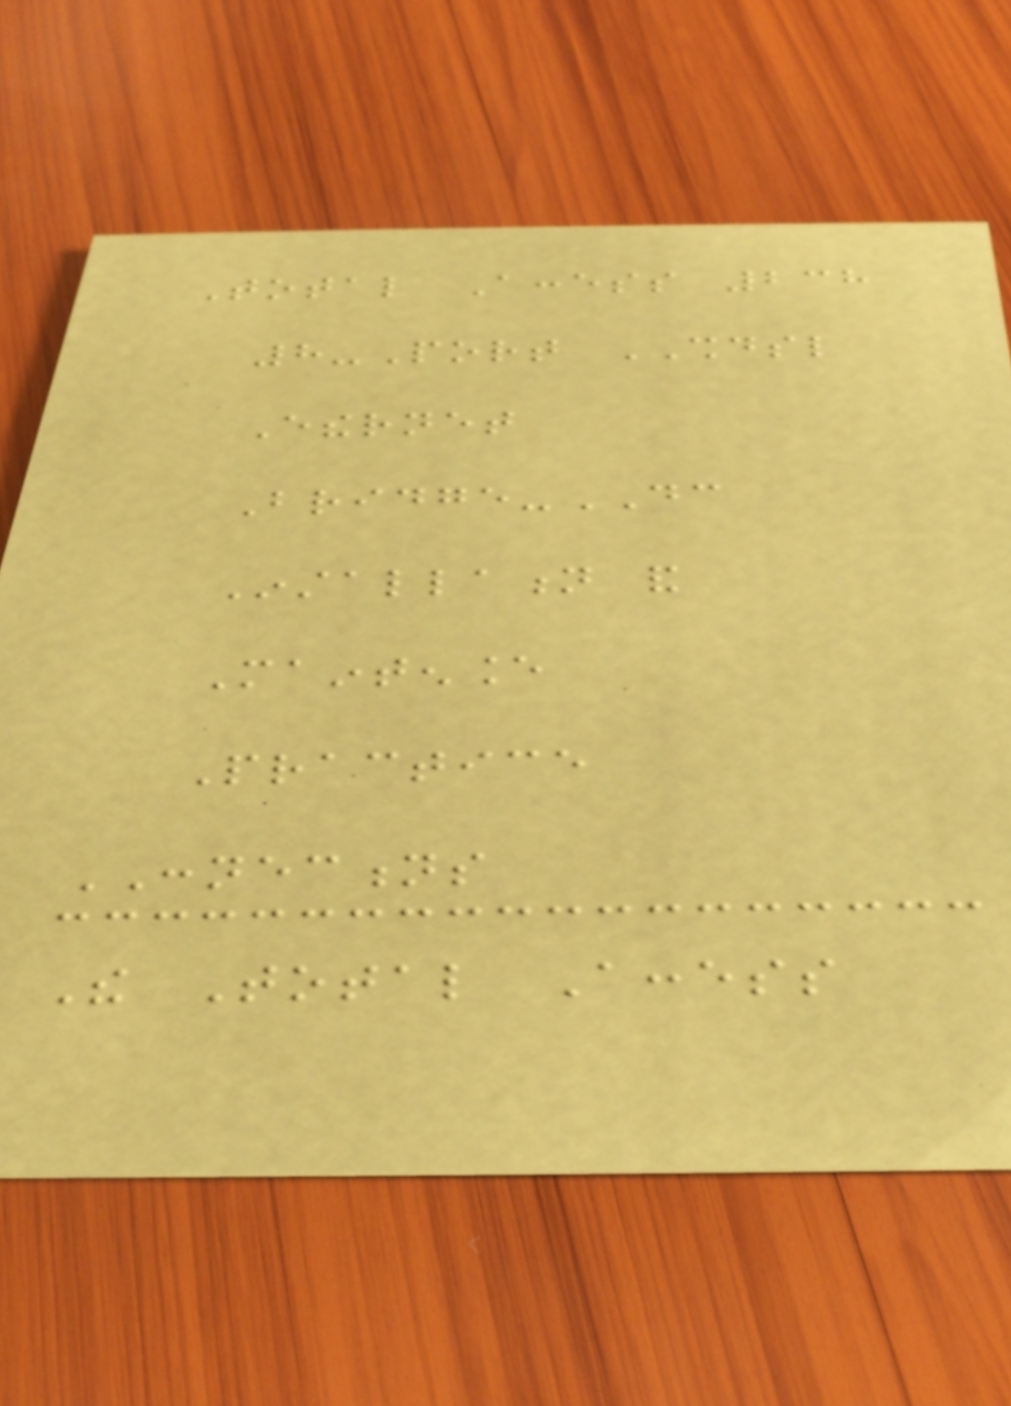Total Access 238
8-Port SHDSL
Ethernet
Bridge-DC
Installation and
Maintenance
Practice
CONNECTIONS
The Total Access
